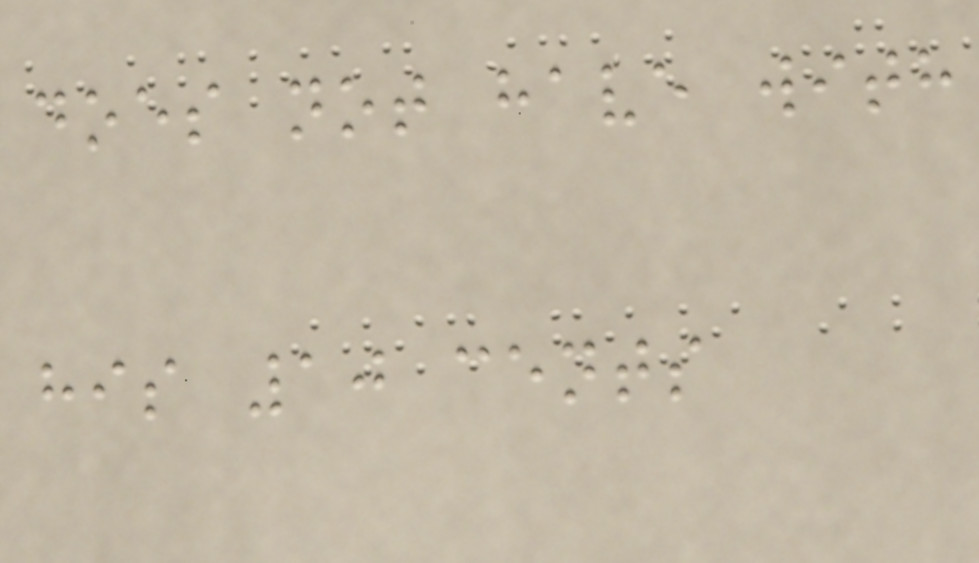does not have with
his 10 cents
